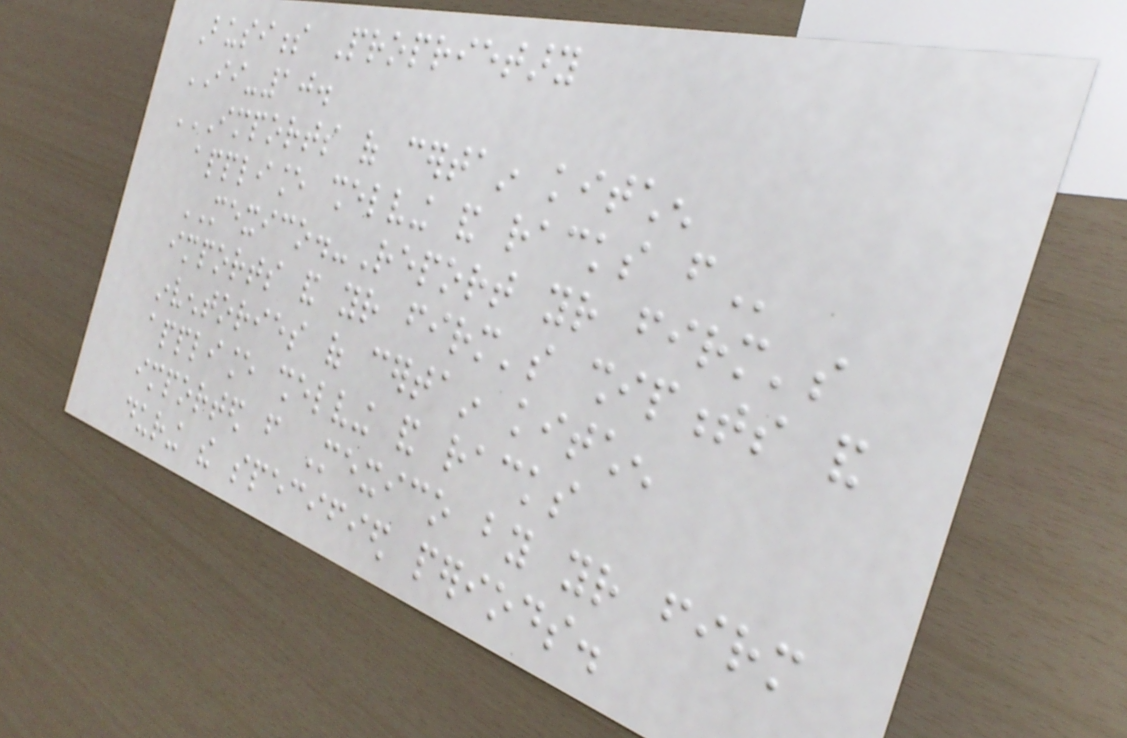Business Proprietary
II-10.
IMPORTS OF CERTAIN KITCHEN
APPLIANCE SHELVING AND RACKS FROM
MEXICO.-Report your firm's
imports and your firm's shipments and
inventories of certain kitchen
appliance shelving and racks
imported from Mexico by your firm
during the specified periods.
